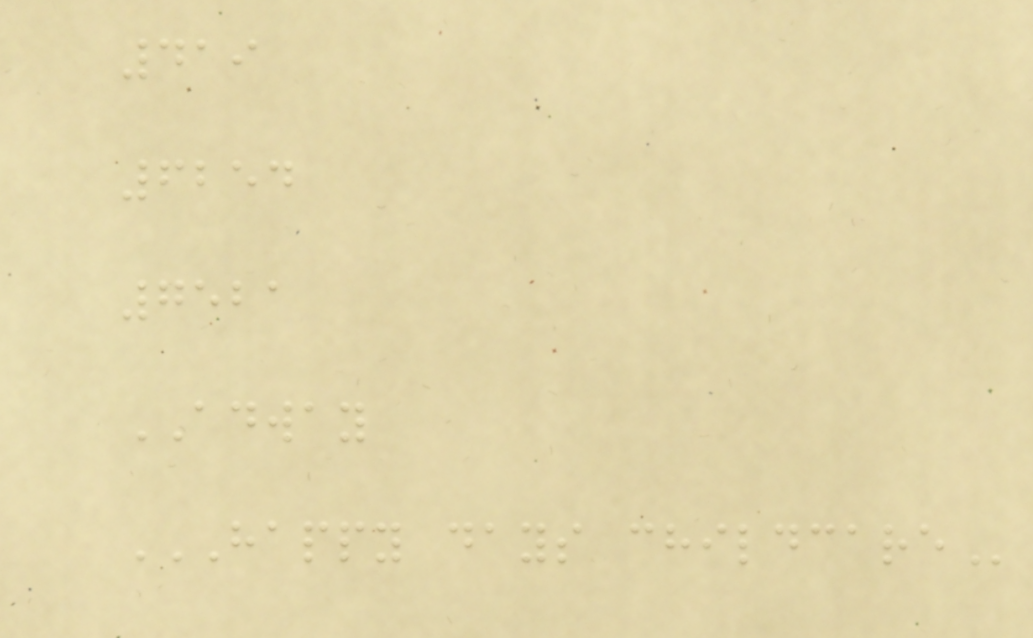419
6254
7521
ADWAY
HAPPY DAYS CHILDCARE
